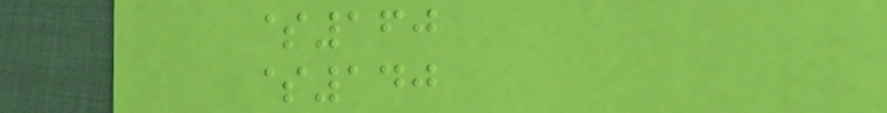$160
$140
